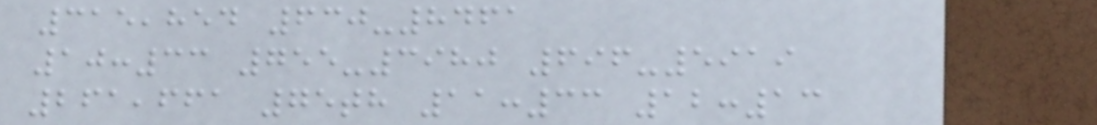315,854 630-8461
10:33 755-3980 696-5919
261,661 75th 11:33 12:13
